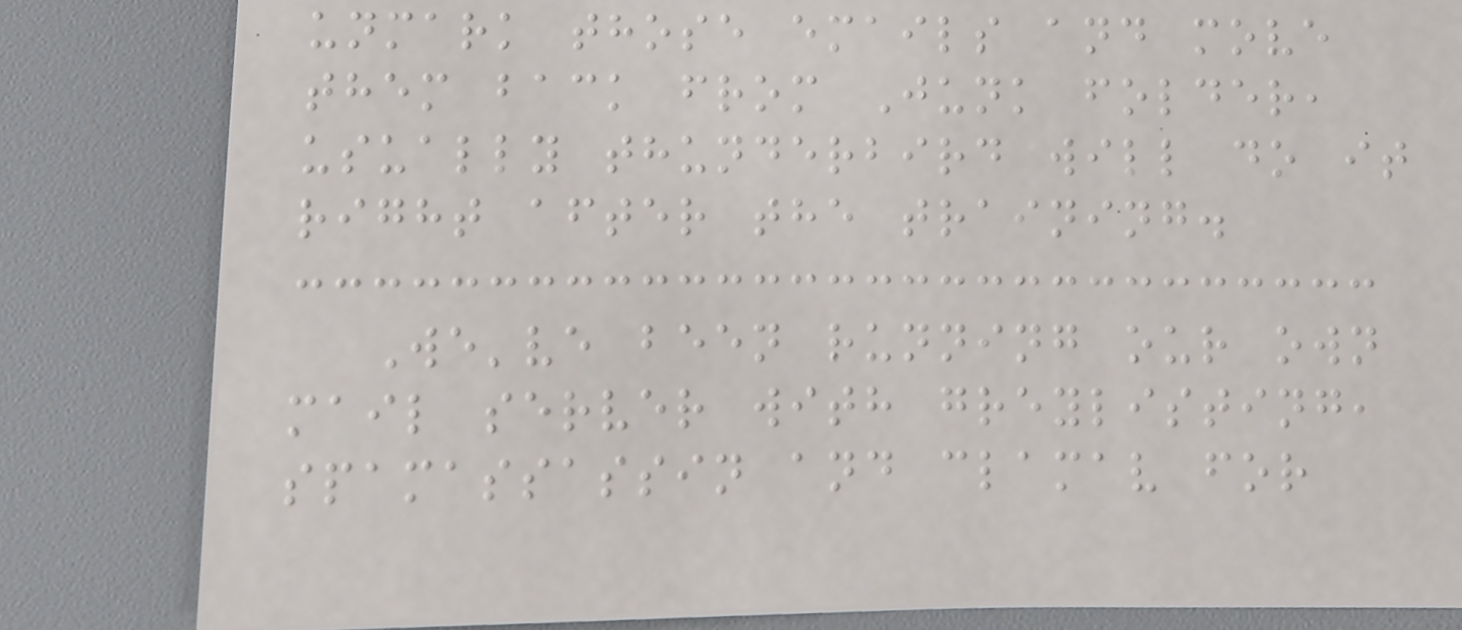unmark those emails and move
them back from Junk folder,
usually thunderbird will do it
right after the training.
We've been running our own
mail server with greylisting,
spamassassin and clamav for
